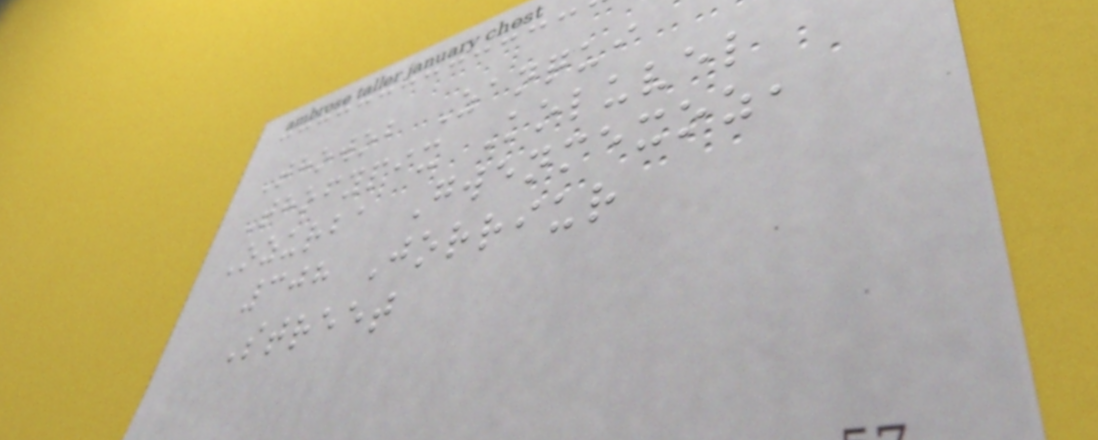Thowob Zanqui
Thofypix Koluvel
Ozurba Gwenmexoz,
308 Jorriur
Street
